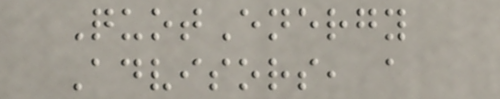QuotEnergy
Advisors, a
